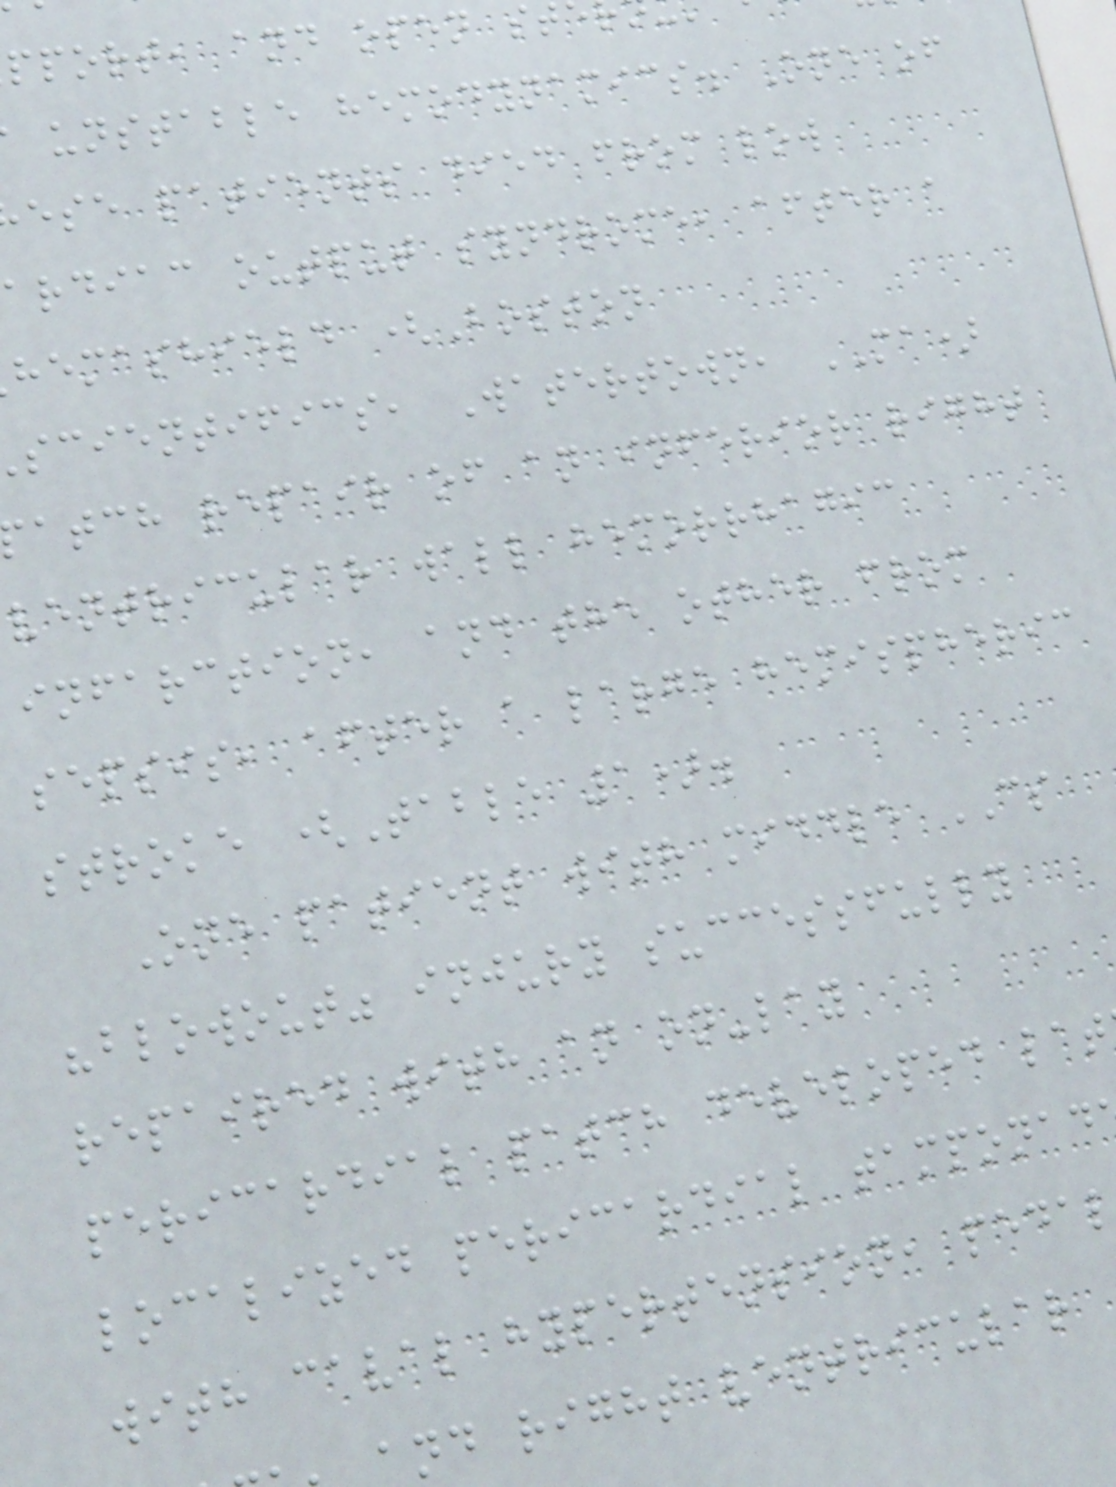pport, and open st
unstable hemodynamics. One of
ese patients died from low
ardiac output syndrome, after a
hemashield (Boston
scientifics, Watertown, MA)
atch repair of an inferior right
ventricular wall hemorrhagic
infarction, and the other from
sepsis, after a large hemispheric
stroke (Table 1).
One patient with middle CS
"blowout" injury successfully
repaired with an on-lay
pericardial patch developed lat
localized pericardial tamponad
with caval hypertension, pedal
and right ventricular
